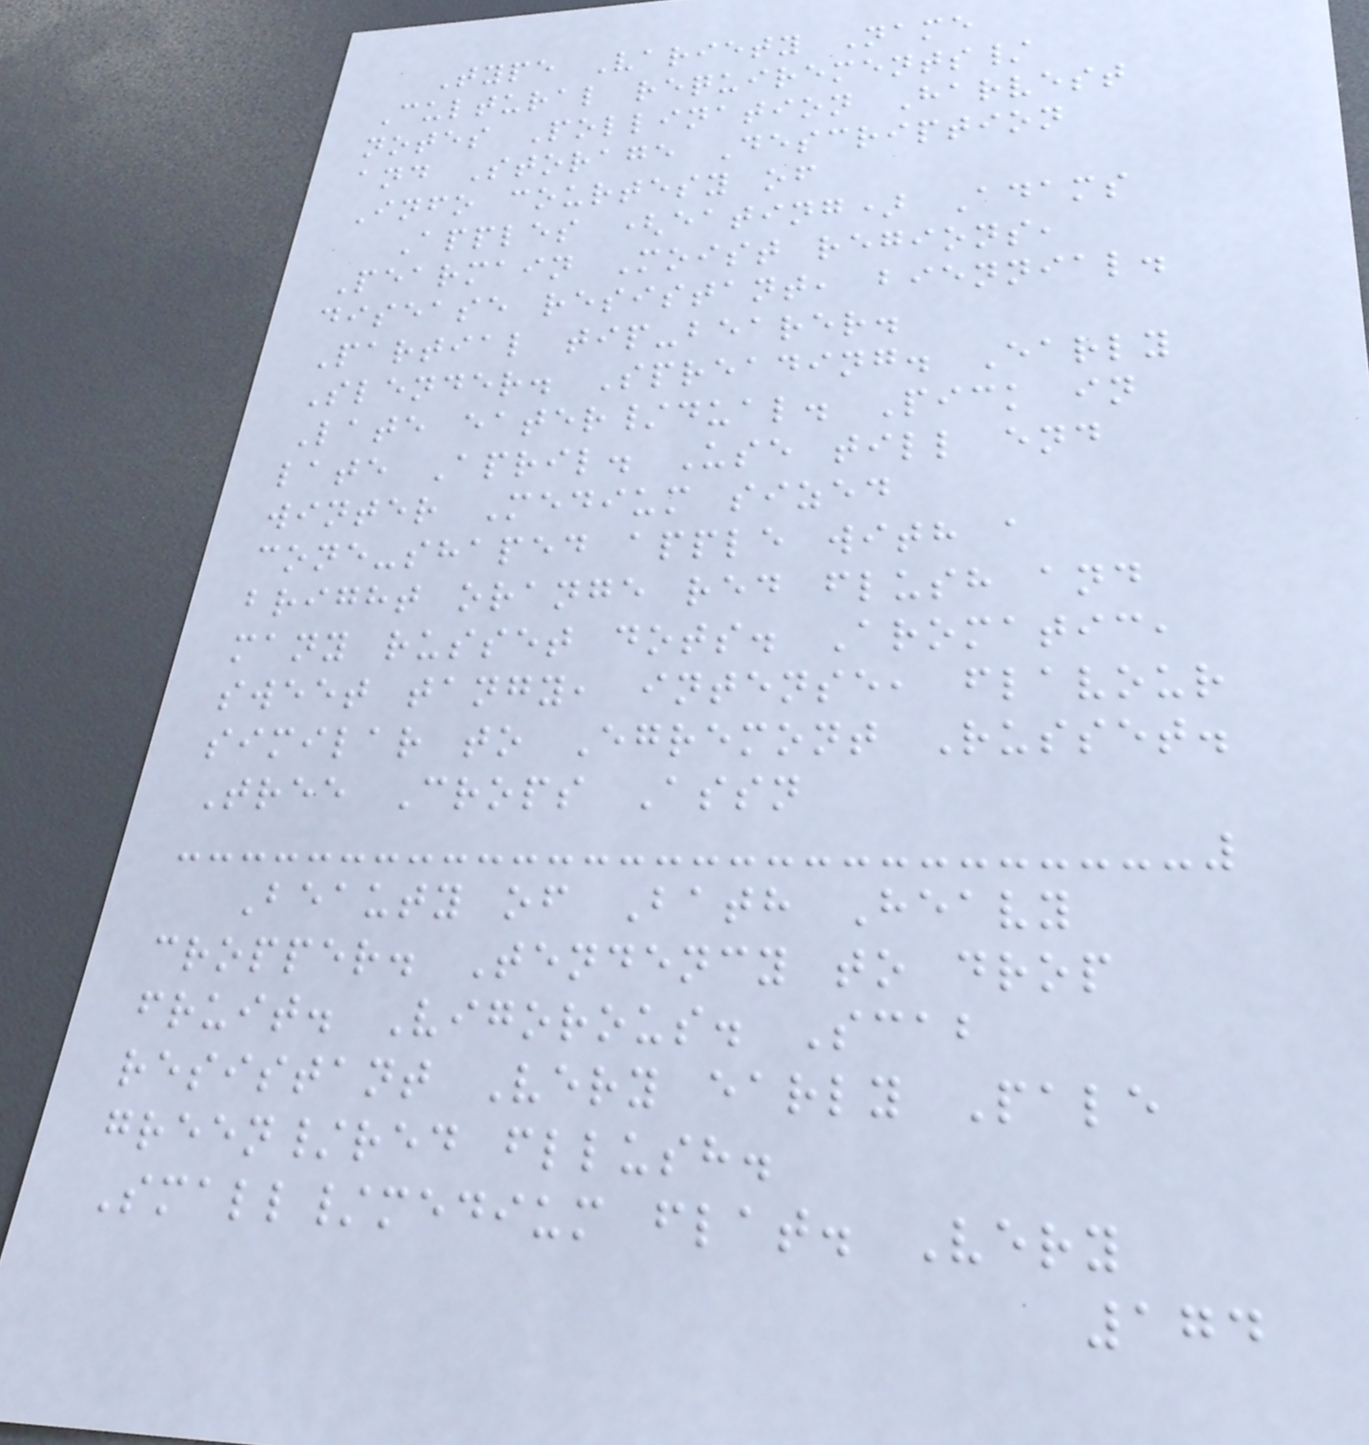Type Variety Name
Cultural requirements/
notes Pollination Harvest
and Storage Description
Info courtesy of
Apples (eating) Adams
Pearmain Moist regions,
disease resistant, biennial.
Partial tip-bearer.
Slender. Spreading. Early
Late eater/dual. Pick in
late April. Use till end
winter Medium sized
cone-shaped apple with a
bright orange red flush and
many russet dots. Aromatic,
sweet tangy, intense, flavour
similar to Egremont Russet.
Tree Crops Assn
Beauty of Bath Heavy
cropper. Tendency to drop
fruit. Vigorous. Scab
resistant Very early Pale
green/red fllush.
Small/medium flat. Very
174
